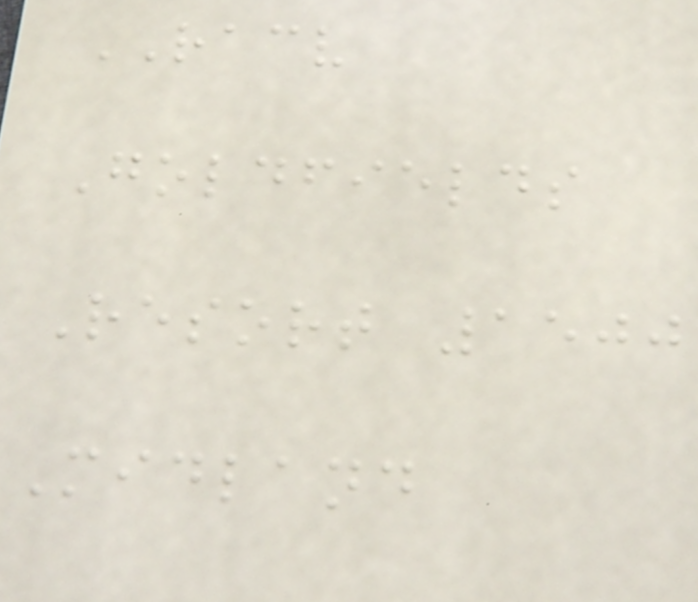RACV
Goldfields
Resort 1500
Midland
